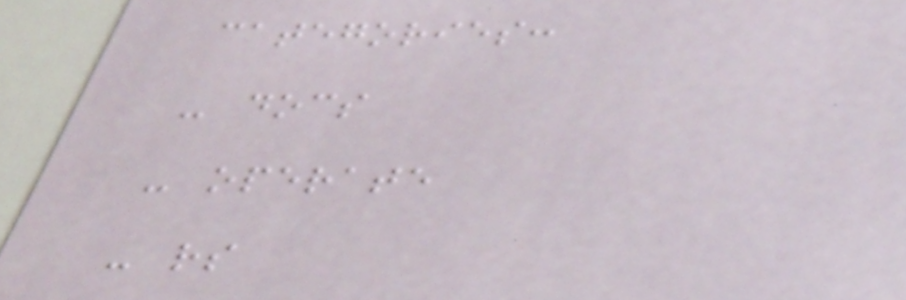categories:
- docs
- operate
- rs
